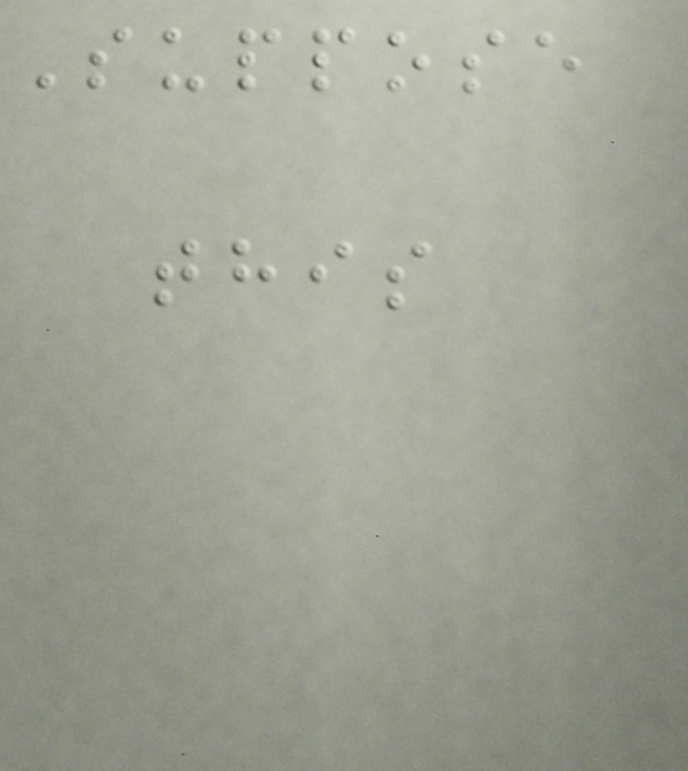Suppose
this
